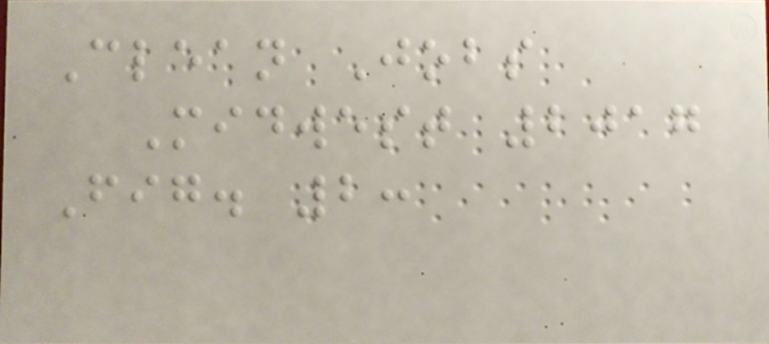Clean Jobs
Midwest 2017
Fig. 2:
